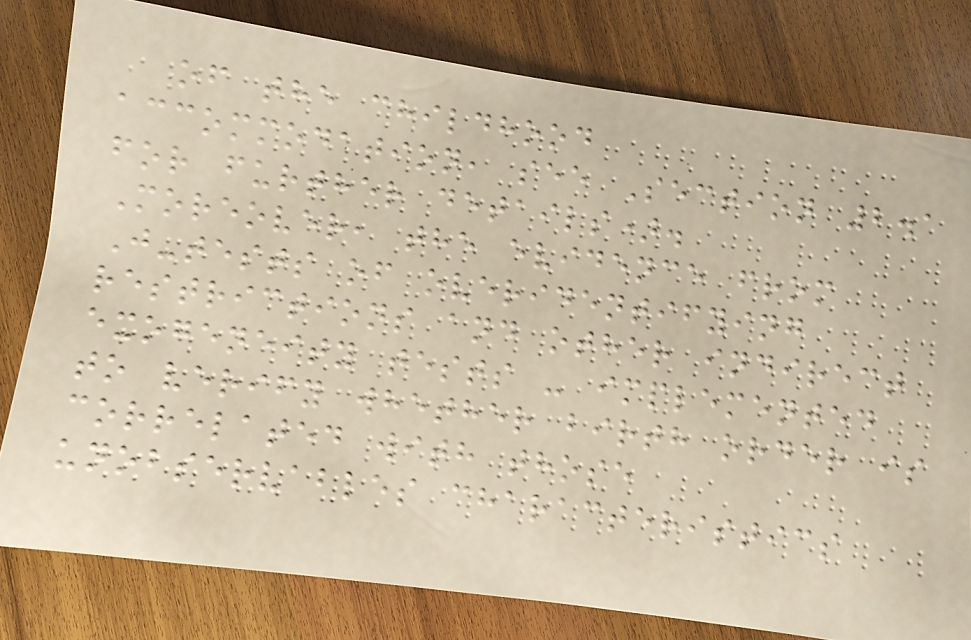of the childhood
accommodation, see Section 2.1
for further details).
Moreover, the evidence from
J-tests of overidentifying
restrictions and other indirect
exogeneity tests - implemented
to verify whether birth order is
correlated with those
unobservables characteristics
